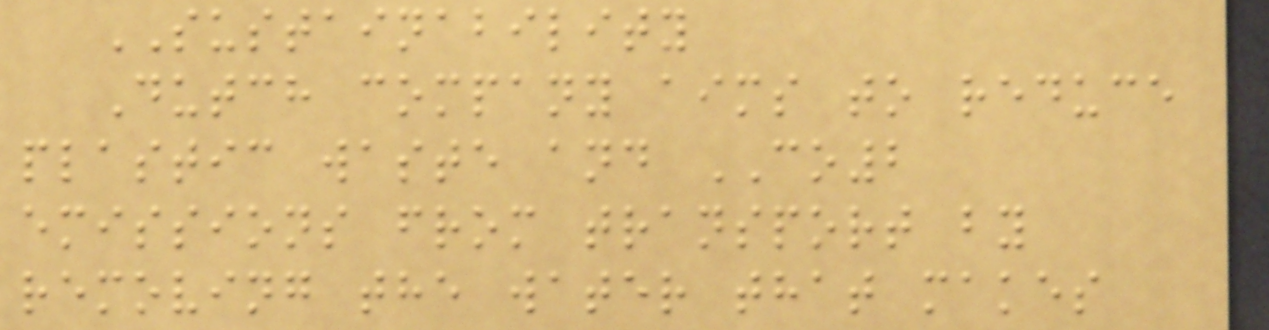SUSTAINABILITY
Dutch company aims to reduce
plastic waste and CO2
emissions from transport by
removing the water that makes
